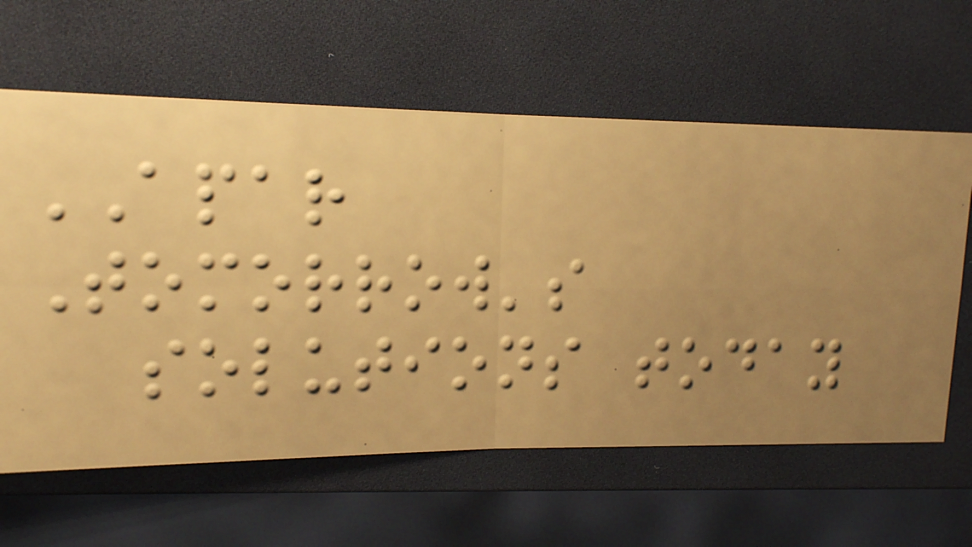APAR
Tomorrow's
solutions today
